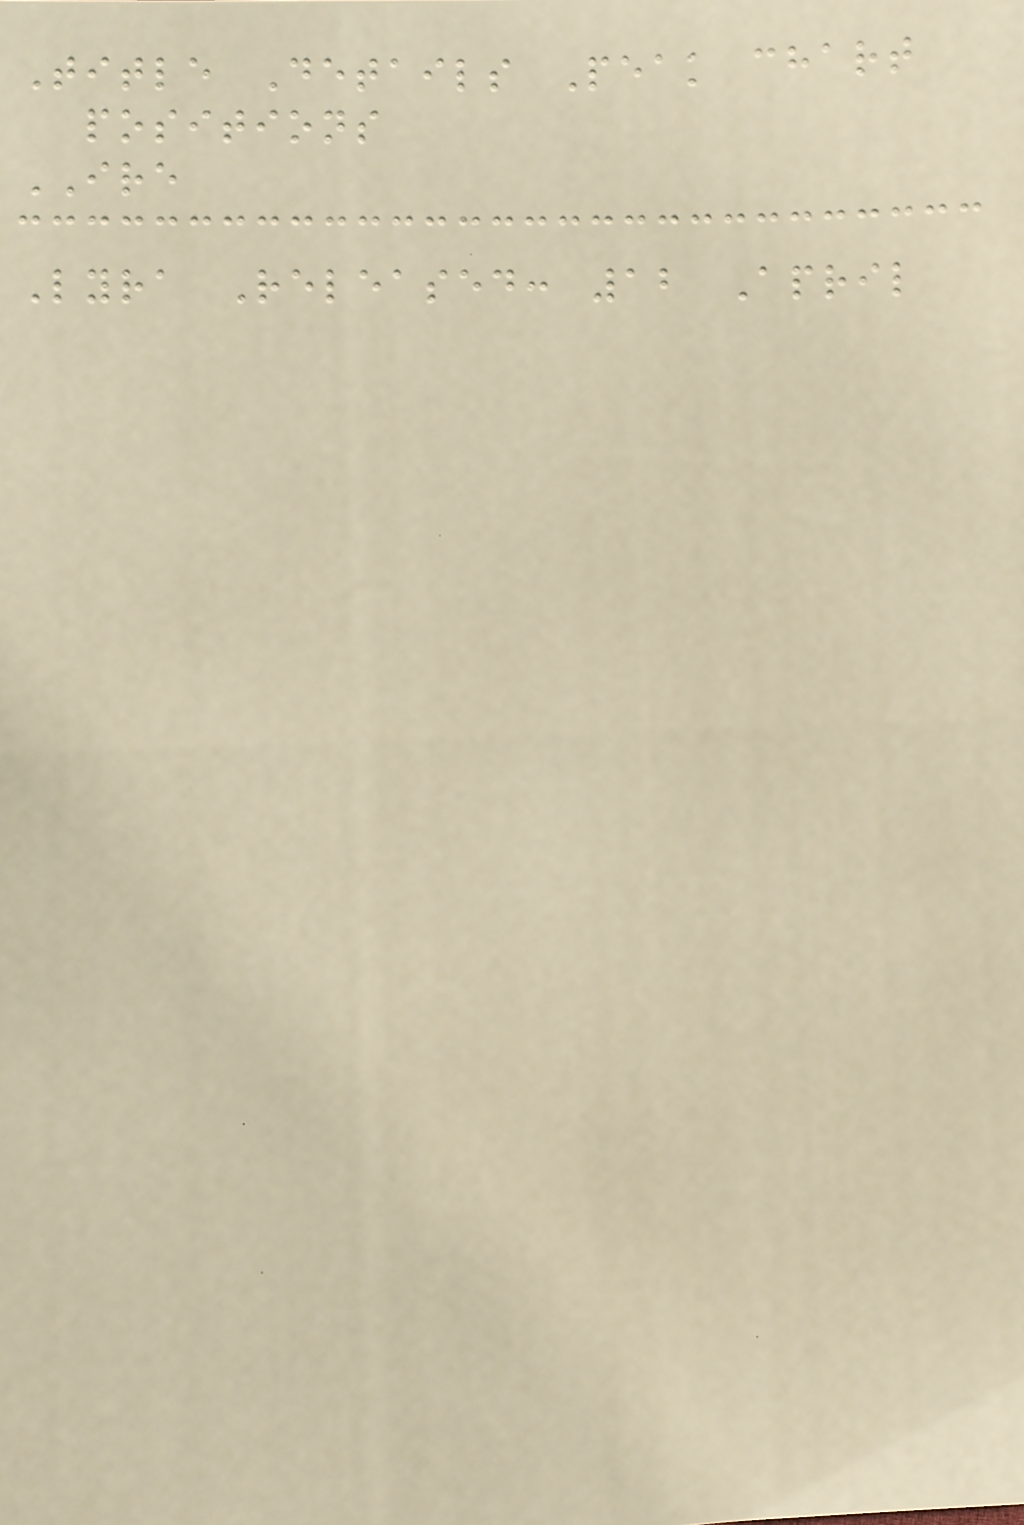Title Details Peak chart
positions
IRE
Lyra Released: 12 April
